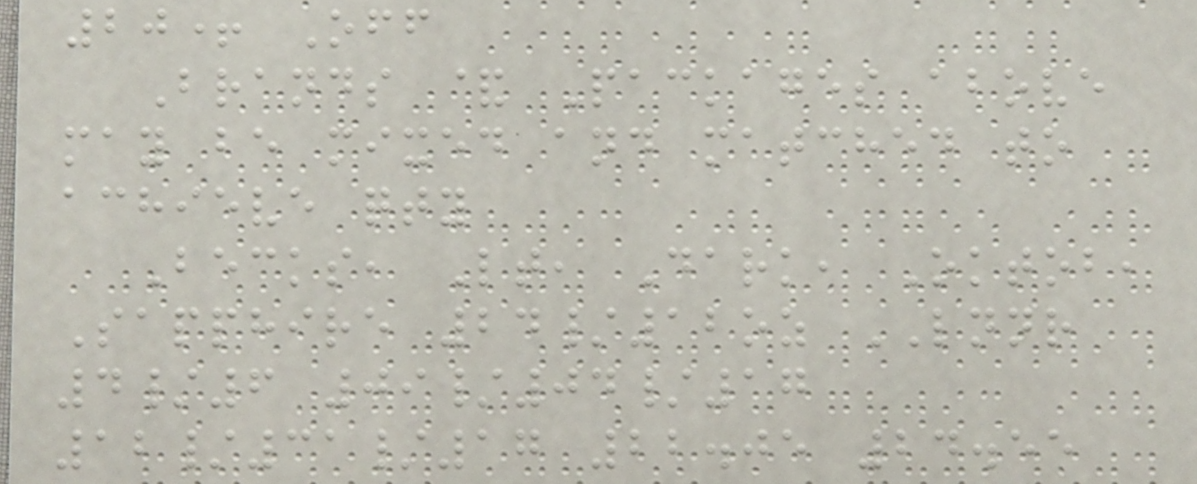20+ Off
Brands & Packages above
may be mixed and matched to
achieve qty
Becks, Lt, Dark, Oktob,
Sapphire 24/12oz LNNR
4/6 09/04/17
12/31/17 22.05 24.55
